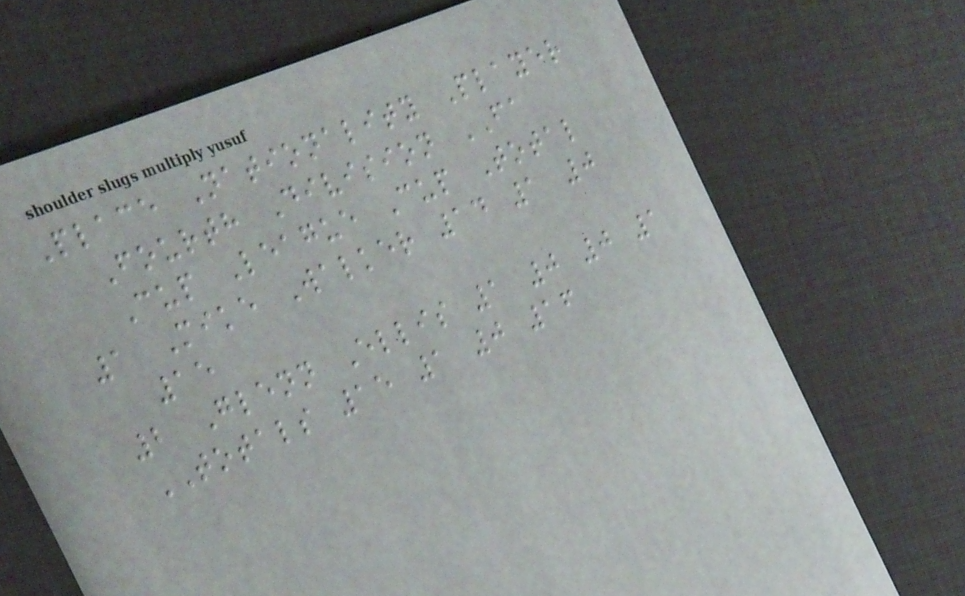Place Nationality Player
Fourth Division FA
Cup League Cup Total
1 Mike Walker 14 1 0
15
2 Glenn Ellis 1 0 0 1
TOTALS 15 1 0 16
